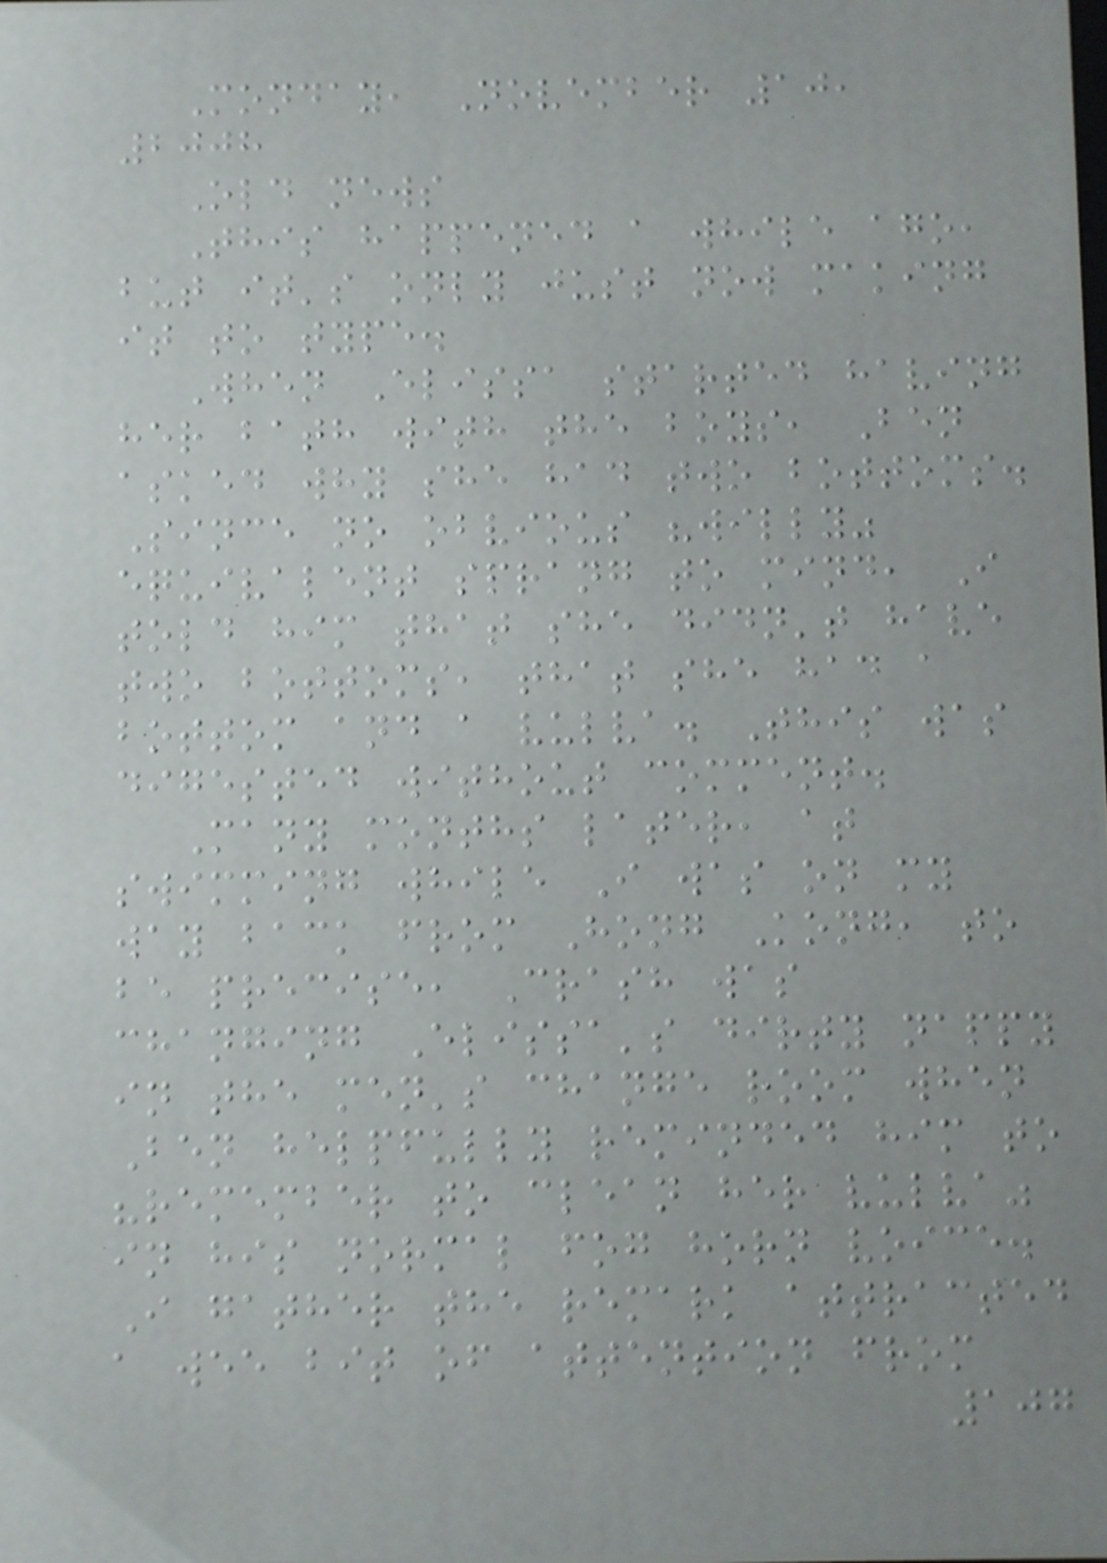Monday, November 10,
2008
Old news
This happened a while ago,
but it's only just now making
it to type.
When Elissa started having
her bath with the boys, Ben
asked why she had two bottoms.
Since no obvious "willy"
equivalent sprang to mind, I
told him that she didn't have
two bottoms, that she had a
bottom and a vulva. This was
digested without comment.
Many months later, at
swimming while I was on my
way back from Hong Kong, to
be precise, Crash was
changing Elissa's dirty nappy
in the men's change room when
Ben helpfully reminded him to
"remember to clean her vulva"
in his normal fog horn voice.
I gather the remark attracted
a wee bit of attention from
107
